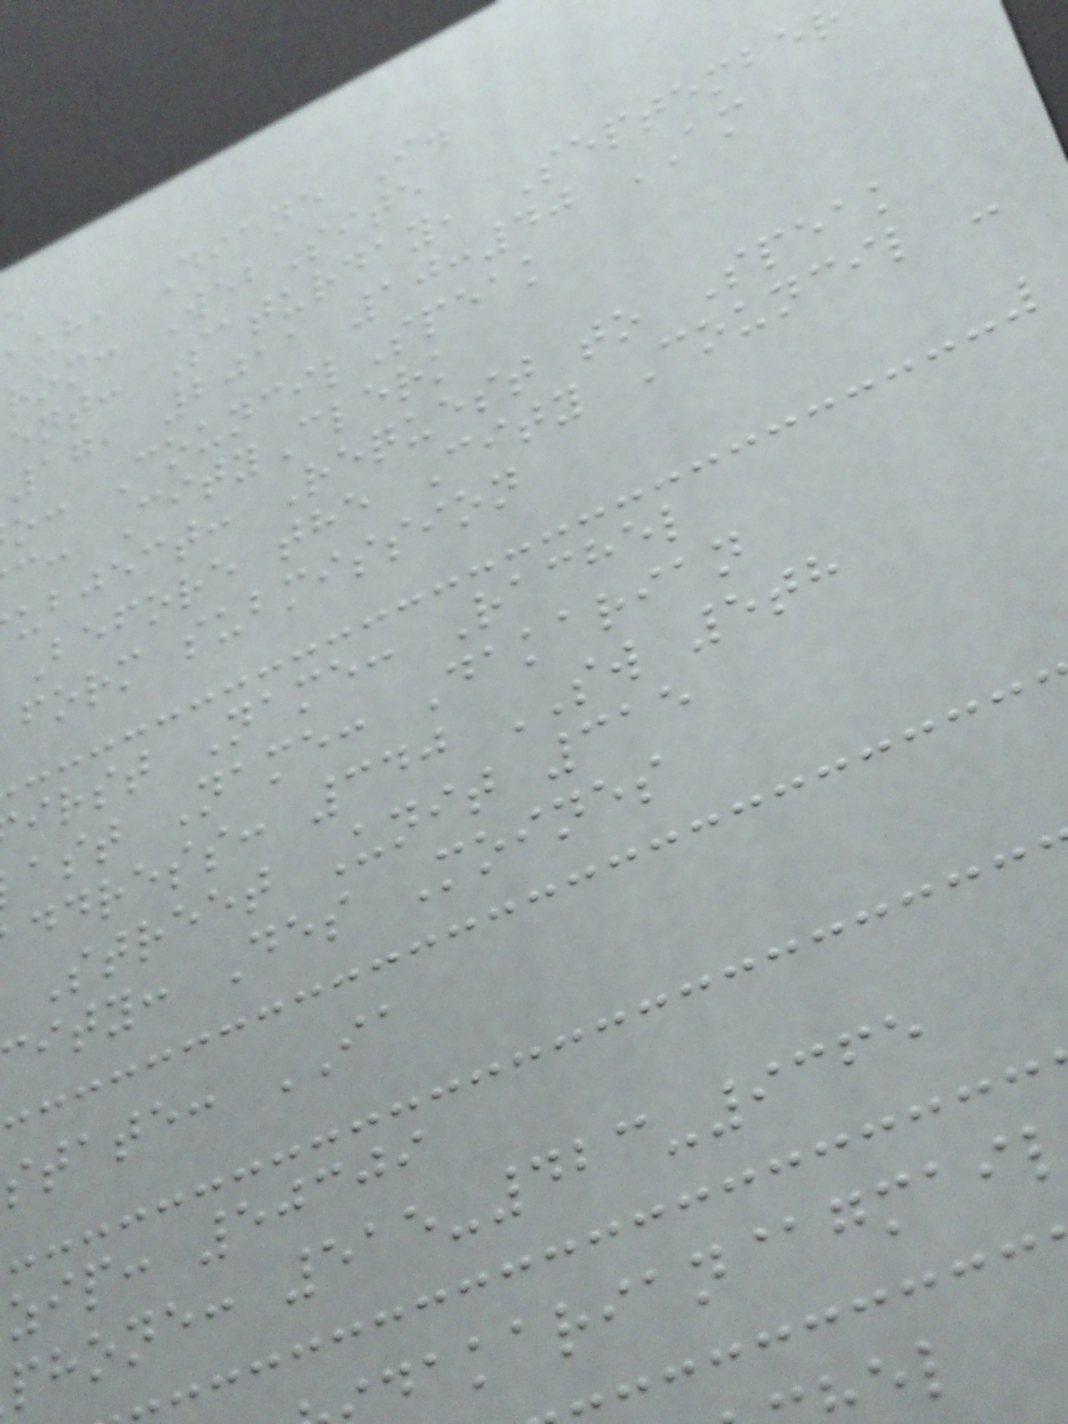auh, Diane I.
rom: WebSite
ent: Saturday, September
17, 2011 10:40 AM
o: CouncilSpeak
c: CityClerk
ubject: Request to Speak
Before the City Council -
form submission
irst Name: Rachel
ast Name: Dakarian
ddress: 340 SW 5th
Street Unit 315
ity: Des Moines
state: IA
zip: 50309
phone: 515-423-9365
